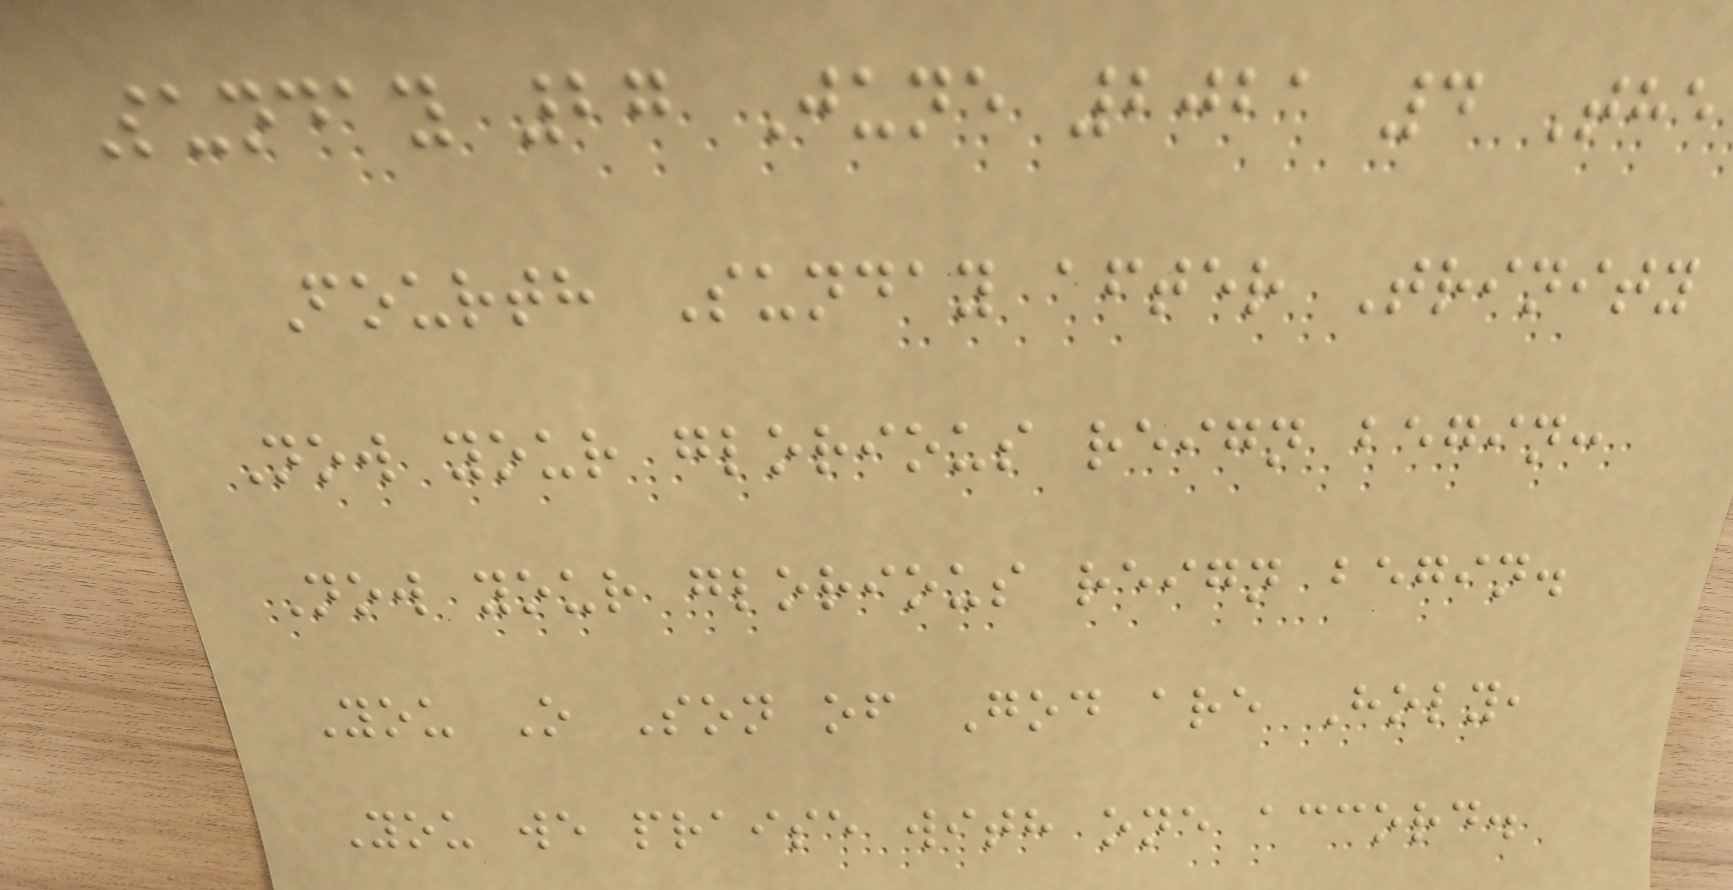Sunday 27 June 2021 4 The
Fourth Sunday after Trinity
Now your glorious reign begin:
Now your glorious reign begin.
You O Son of God are Holy,
You we praise with one accord.
